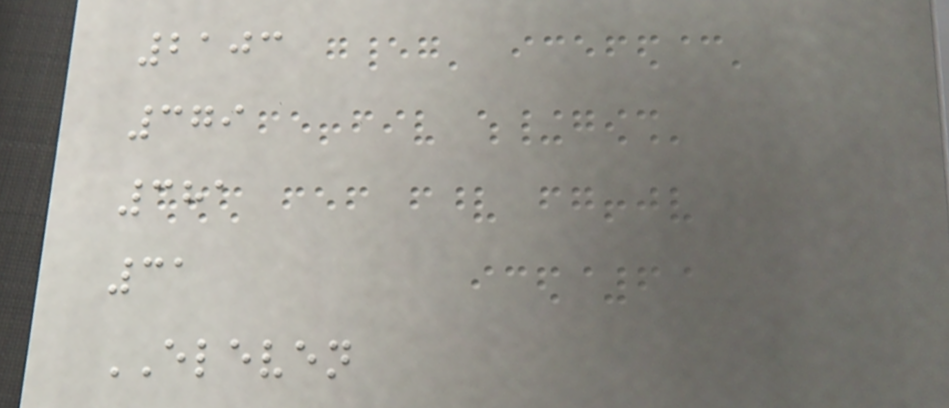2103
379
381
31
ELEVEN
